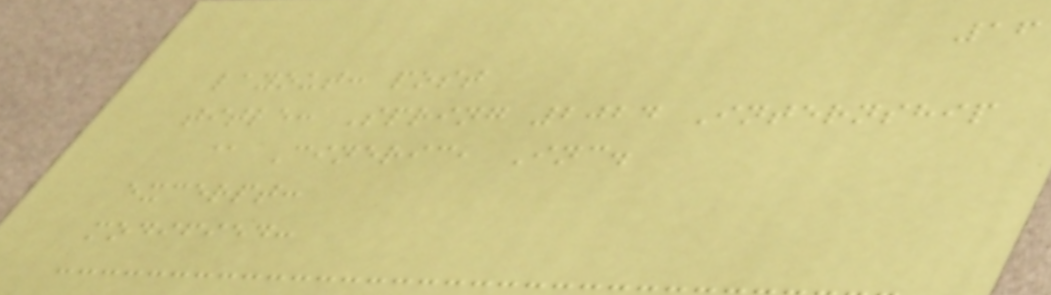16
layout: post
title: Spring 2024 Internship
@ Cineric, Inc.
excerpt:
modified:
